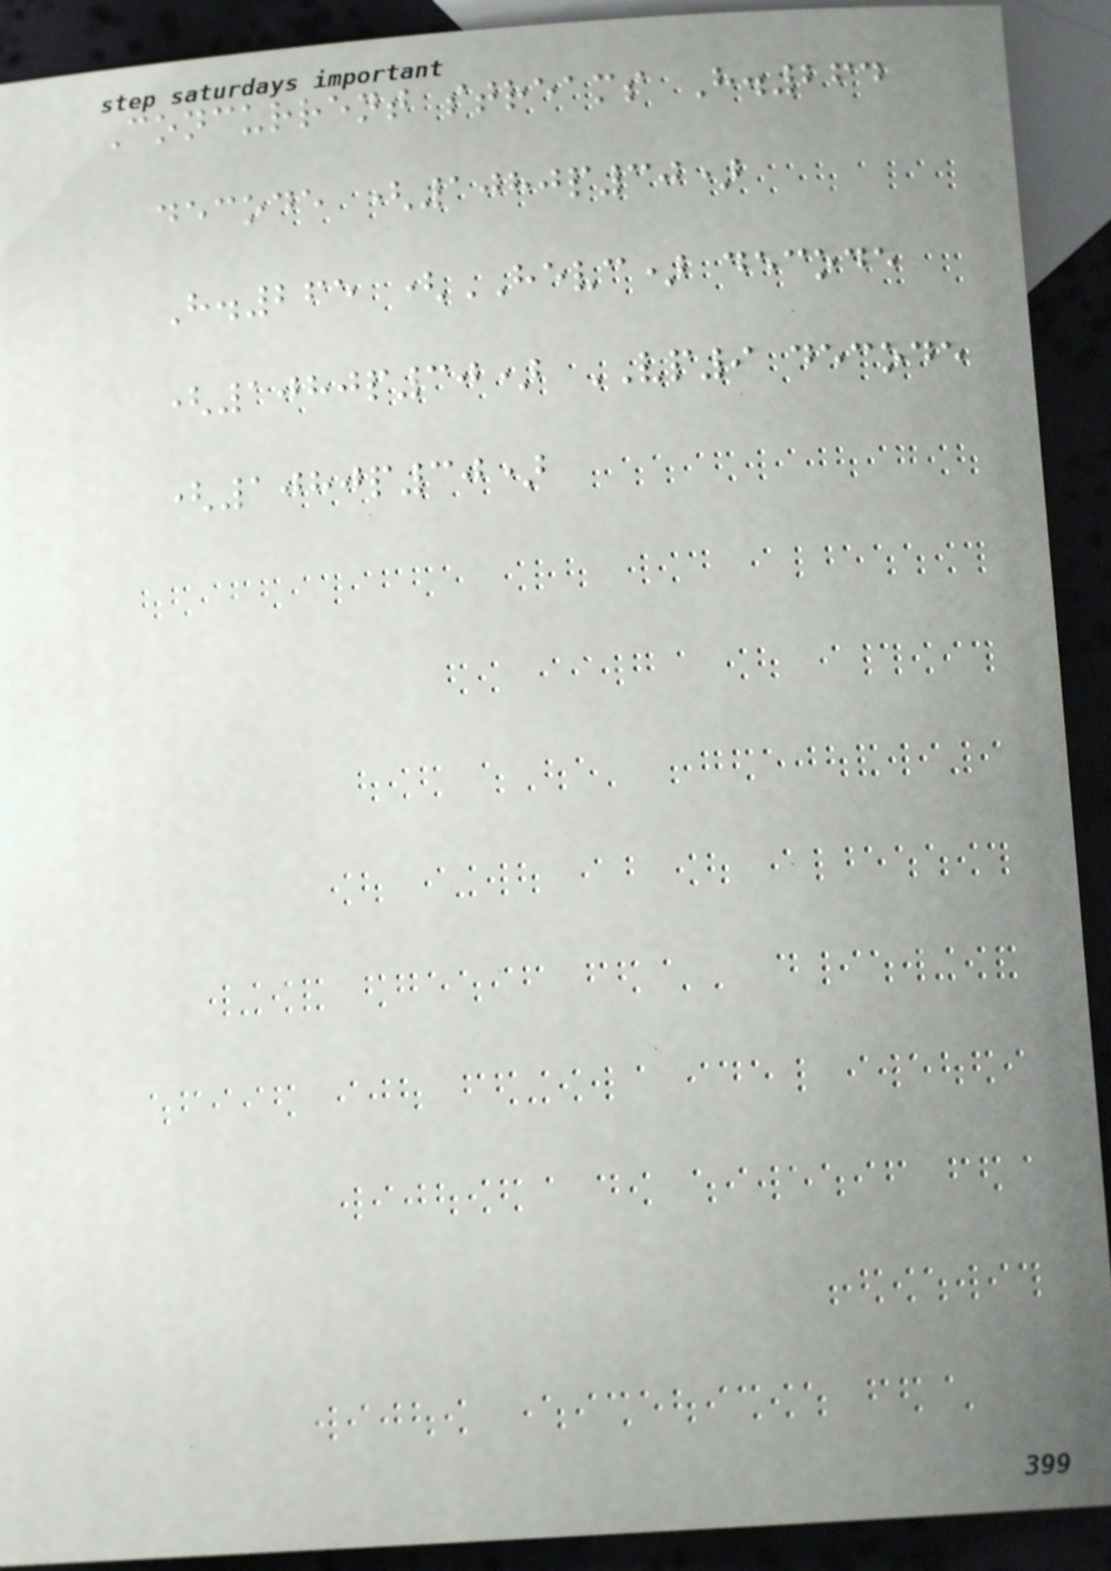Concurrent streams H.264
decode (1080p30)
H.265 (HEVC) decode
(1080p30) VP9 decode
(1080p30)
